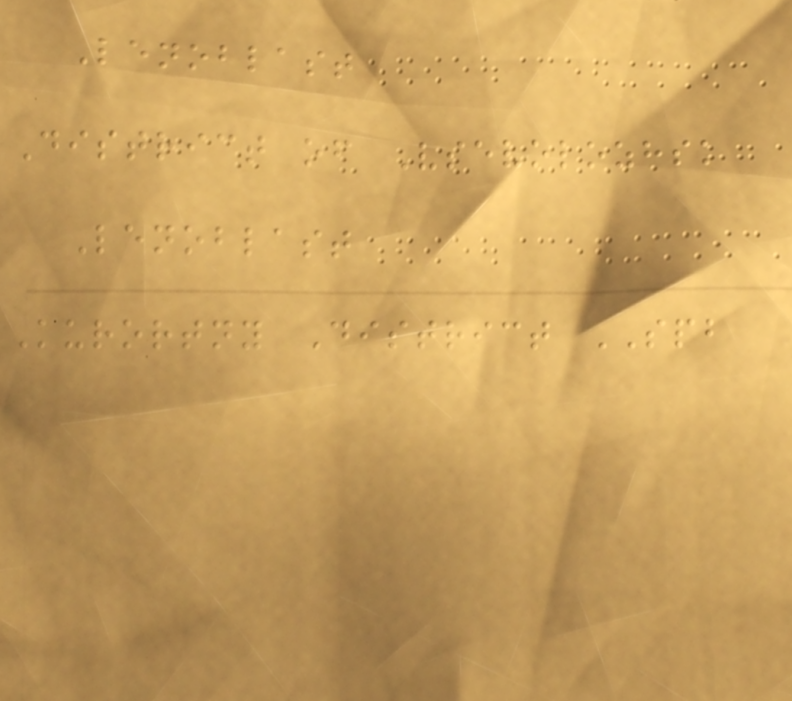Lenoblast
District of Vsevolozhsk
Lenoblast
Kurortny District SPB
